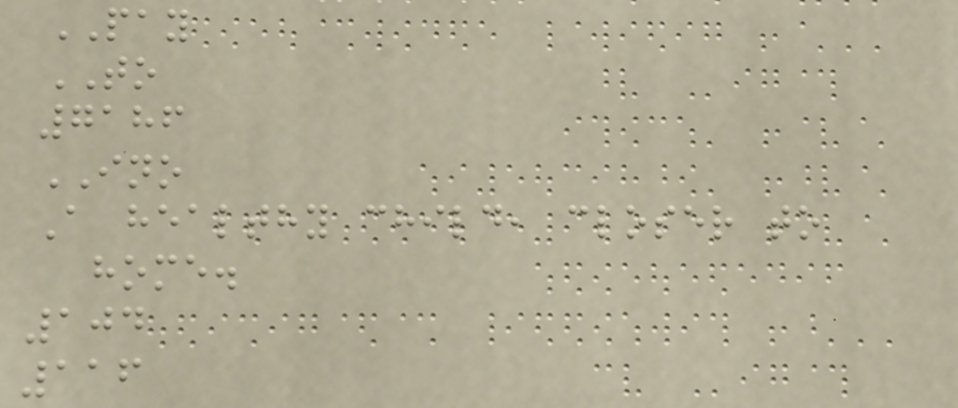PAY
TO
7186
INO
A healthy child, closer to
home.
104
116
